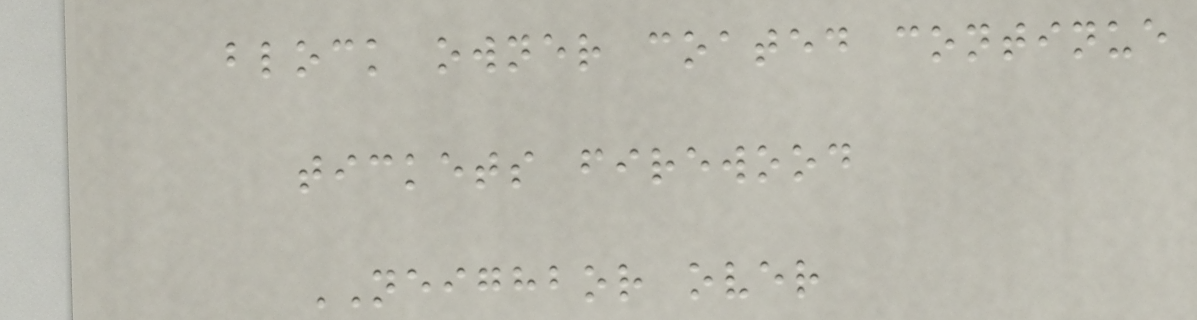block owner coated continue
tickets firewood
NEIGHBOR over
